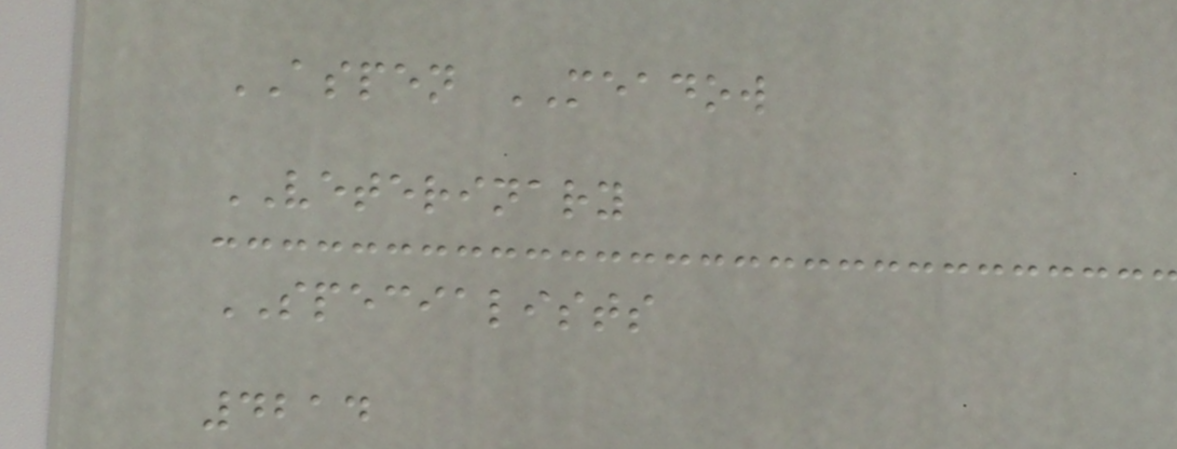ASPEN MEADOW
VETERINARY
SPECIALISTS
4214
